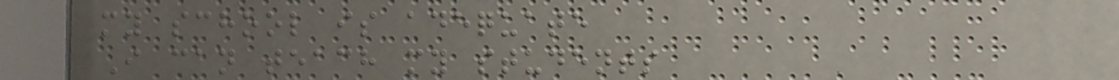my school is adequate
I can teach my students
